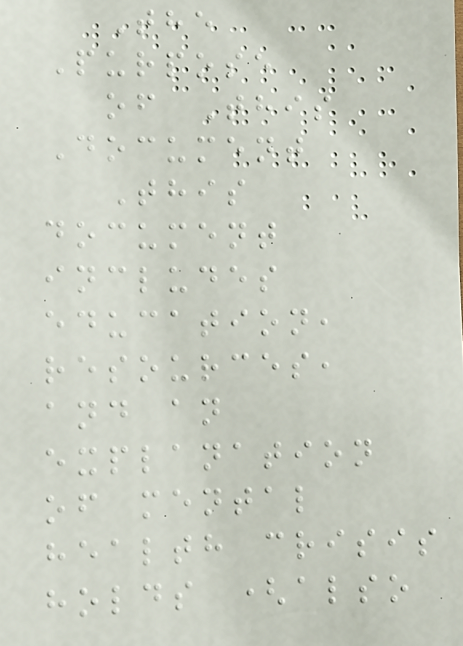The
Purpose
of This
Document
This
document
includes
education,
resources,
and an
explanation
of mental
health crisis
holds (also
